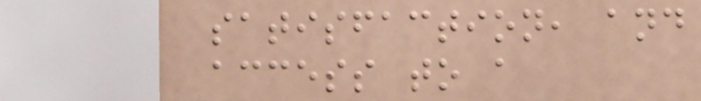satisfaction, and
access to a
